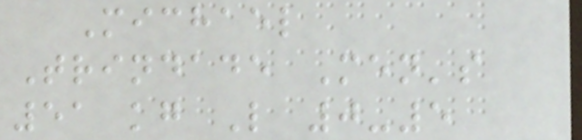Michael
Trindade Men's
51 kg L 0-5
